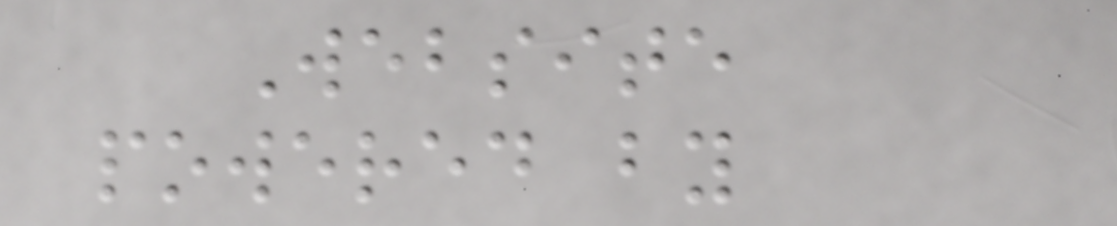Website
powered by
